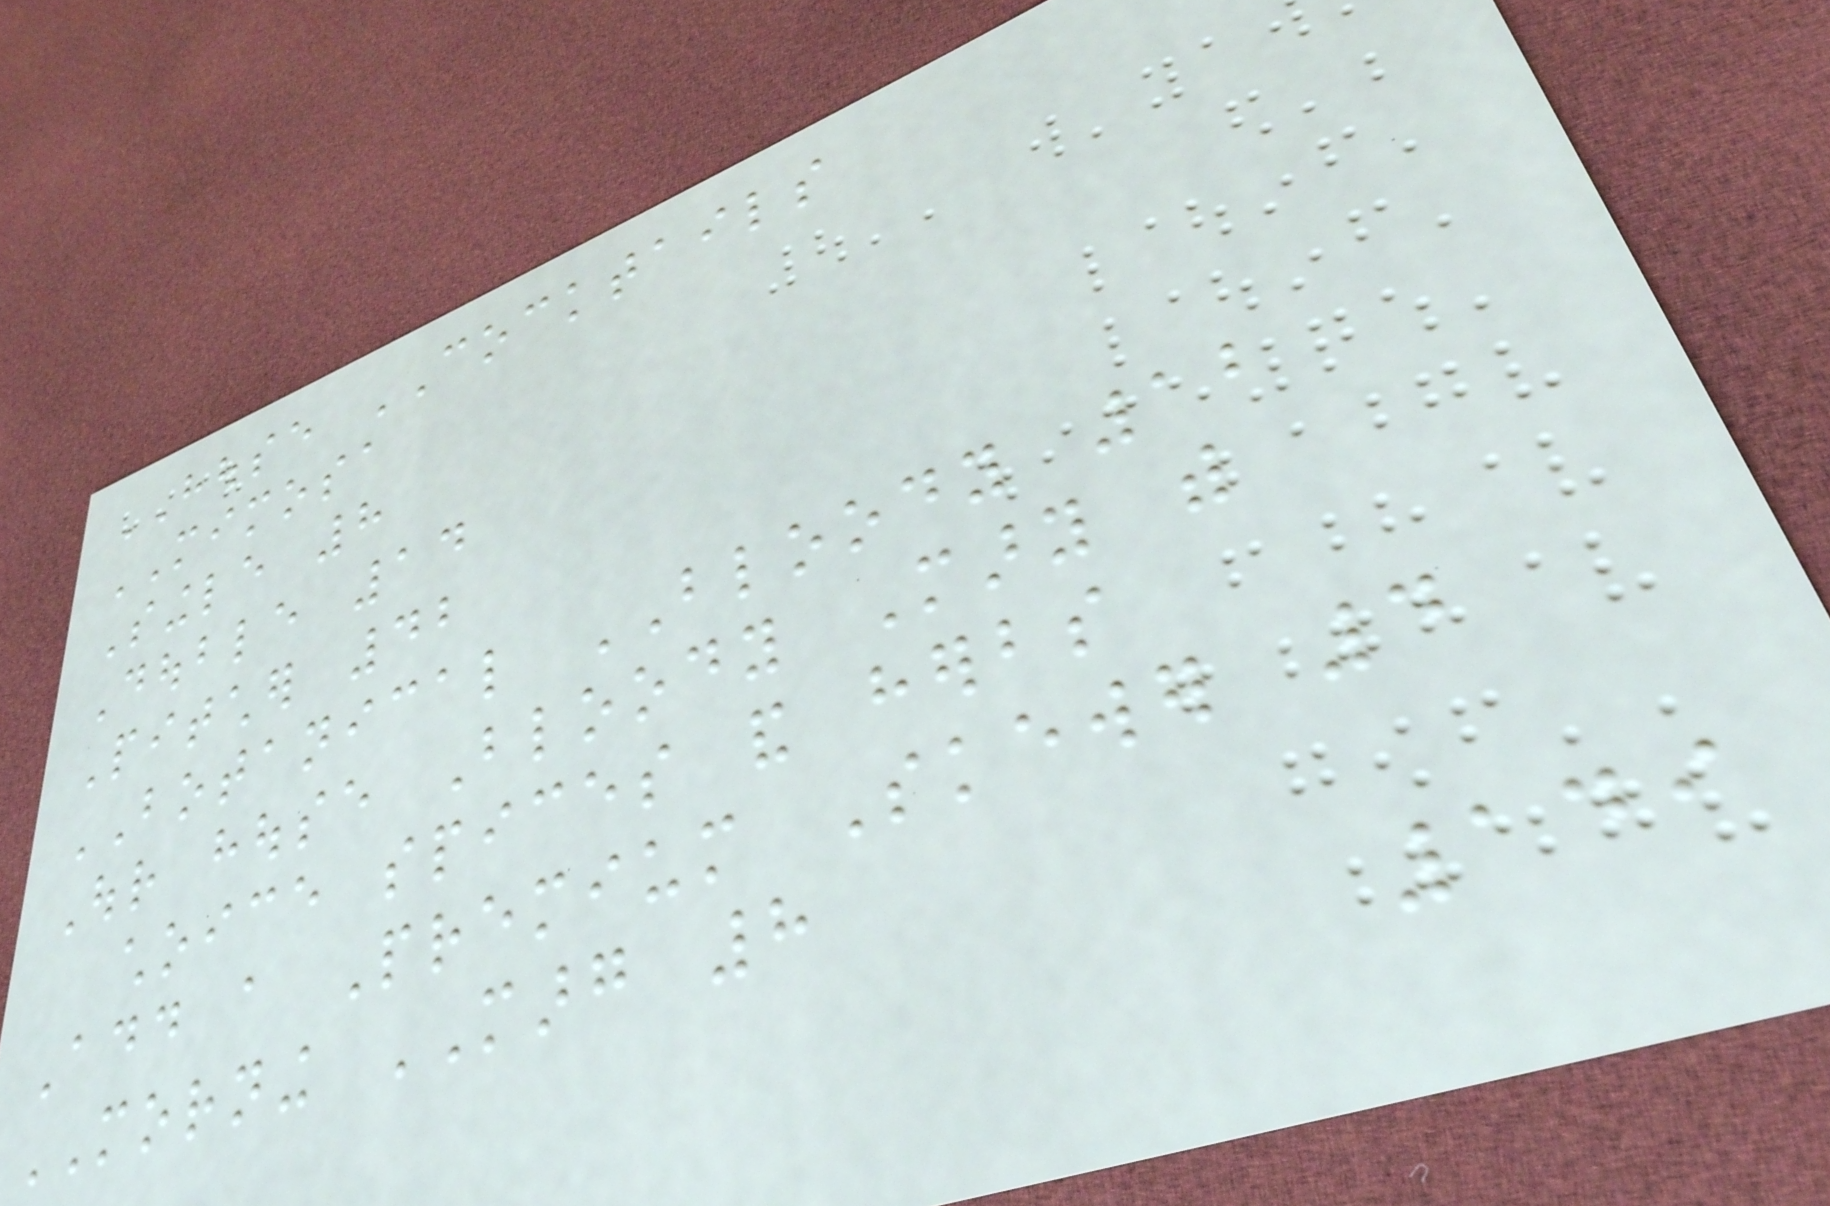HOUSE COCKTAILS
MIMOSA
Single 8
Double 14
Pitcher 42
BOTANICAL BLOODY 12
Our house Bloody Mary with
choice spices and herbs
Add a Premium Skewer 4
MORNING MARG 8
149
